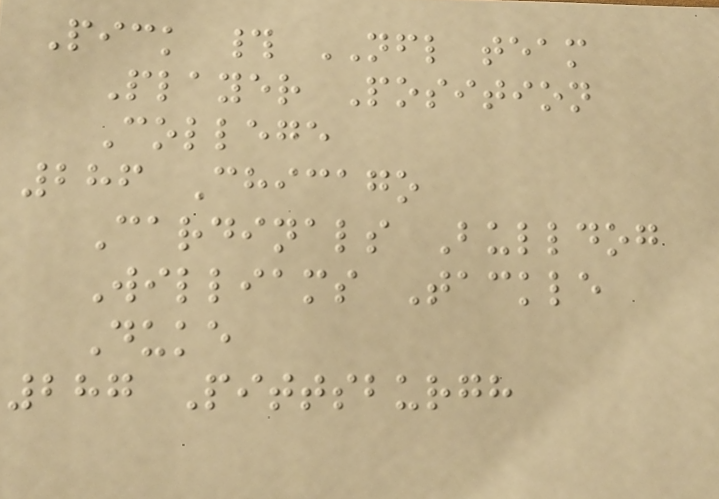Pick # NFL team
Player Position
College
286 Chicago
Cardinals Bulldog
Williams Tackle
Duke
287 Pittsburgh
